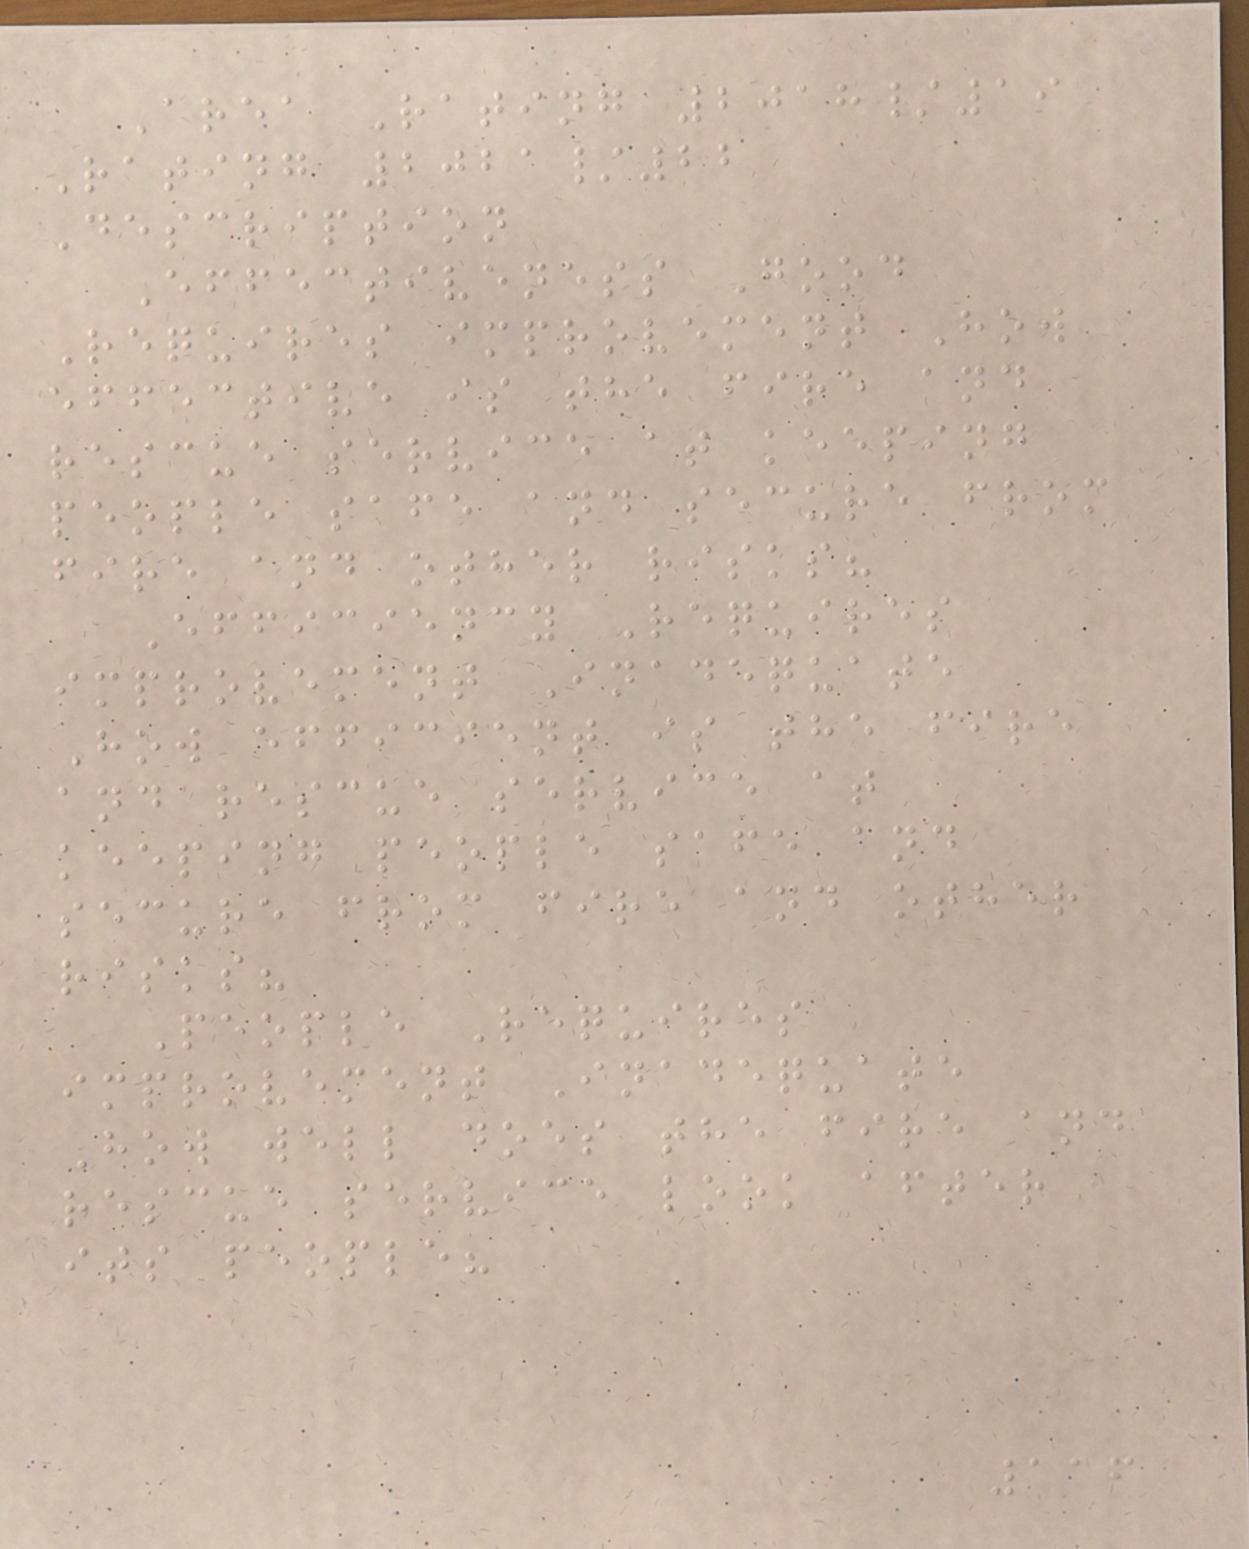Area Rating 2018/19
Rating 2021/22
Description
Effectiveness Good
Requires improvement How
effective is the fire and
rescue service at keeping
people safe and secure from
fire and other risks?
Efficiency Requires
improvement Inadequate
How efficient is the fire
and rescue service at
keeping people safe and
secure from fire and other
risks?
People Requires
improvement Inadequate
How well does the fire and
rescue service look after
its people?
116
